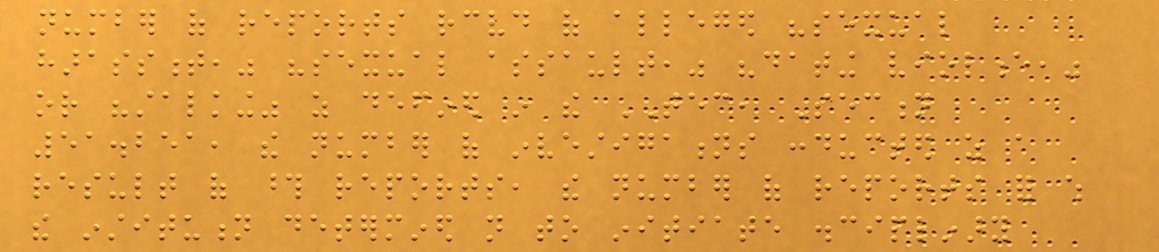number of reports received of alleged "sexual
harassment," "sexual assault," "dating violence,"
or "stalking" as defined in the TEC, Section
51.251, the number of investigations conducted as a
result of those reports, the number of reports for which
the institution determined not to initiate disciplinary
